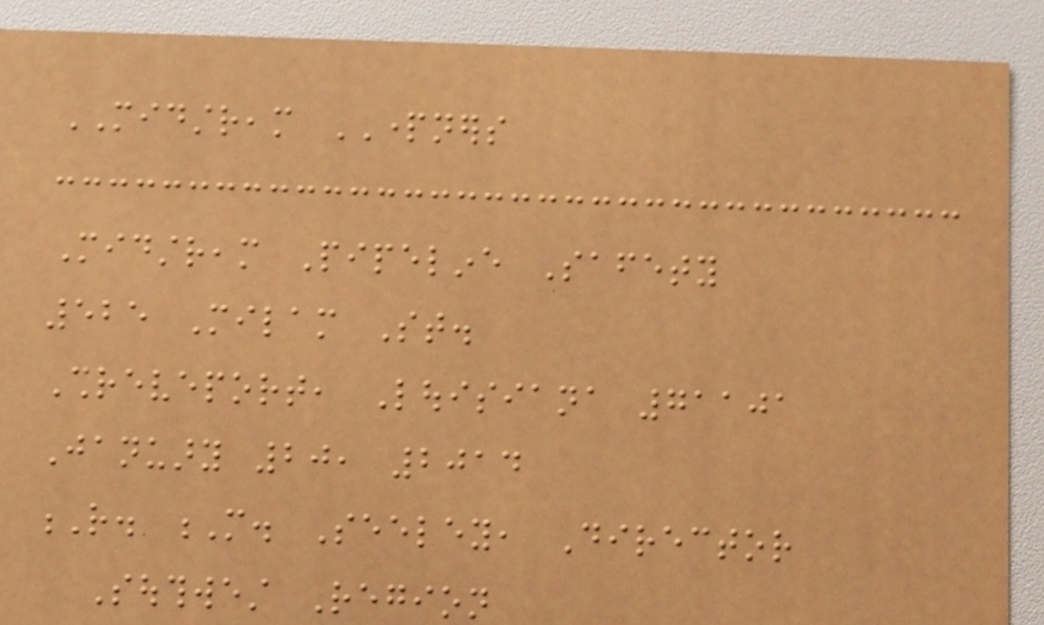MIDSTREAM PARTNERS
Midstream Pipeline Safety
525 Milam St.
Shreveport, Louisiana 71101
January 20, 2014
R. M. Seeley, Director
Southwest Region
